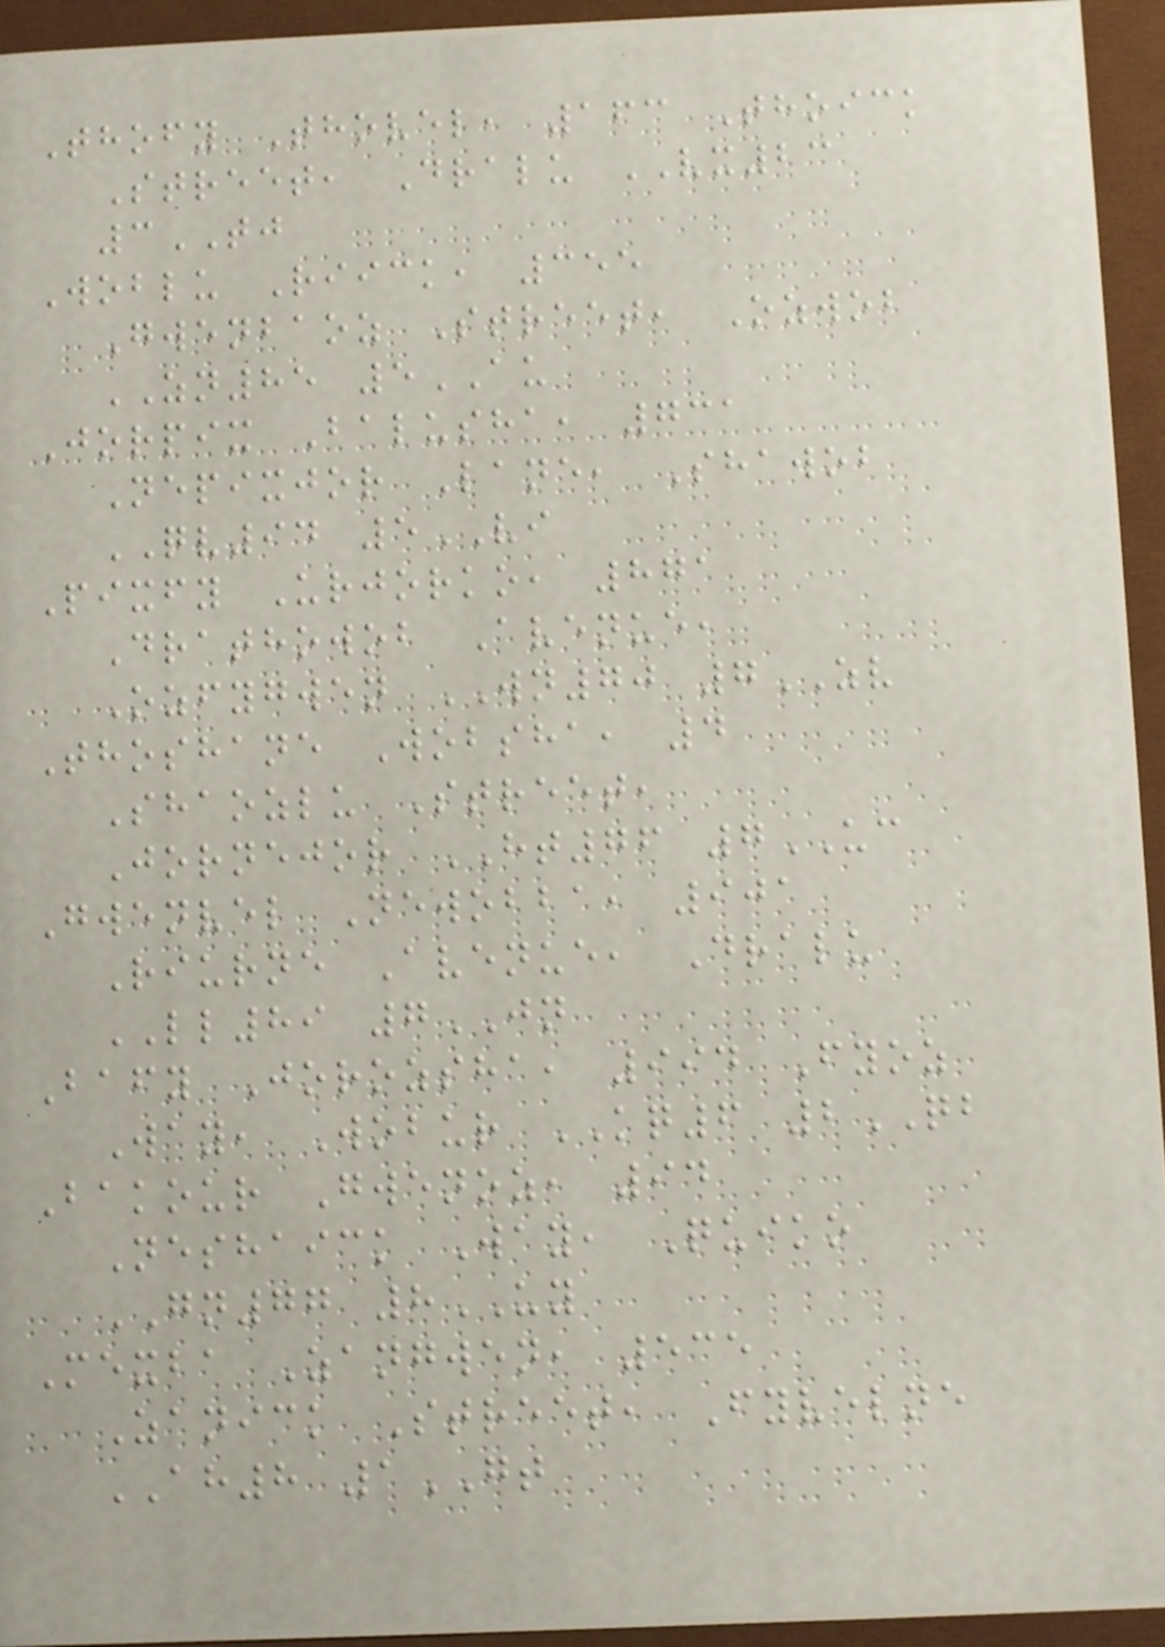Thofy Thovel, 163 Thoick
Street, Dralu VX23
3TJ
Woblu Riick, 355
Gwenbaoz Street, Ozwob
ZN85 5AU
Jorpix Balusha, 731
Nepixjor Lane, Shawob
QV94 5VI
Pixfy Urjorko, 871
Drathowob Avenue,
Ozfygwen WN70 7ZV
Thoshane Wobsha, 4
Shaozlu Street,
Jornejor HT76 7UC
Gwenvel Newobba, 901
Riurne Avenue, Dralu
LL89 7JN
Bafy Jorozsha, 994 Fyoz
Way, Wobur KQ6 2QB
Bakour Gwenoz, 94
Neshaick Way, Quiko
GN77 8UY
Mexba Zangwen, 535
Zanick Street, Fyvelne
AH8 1GT
